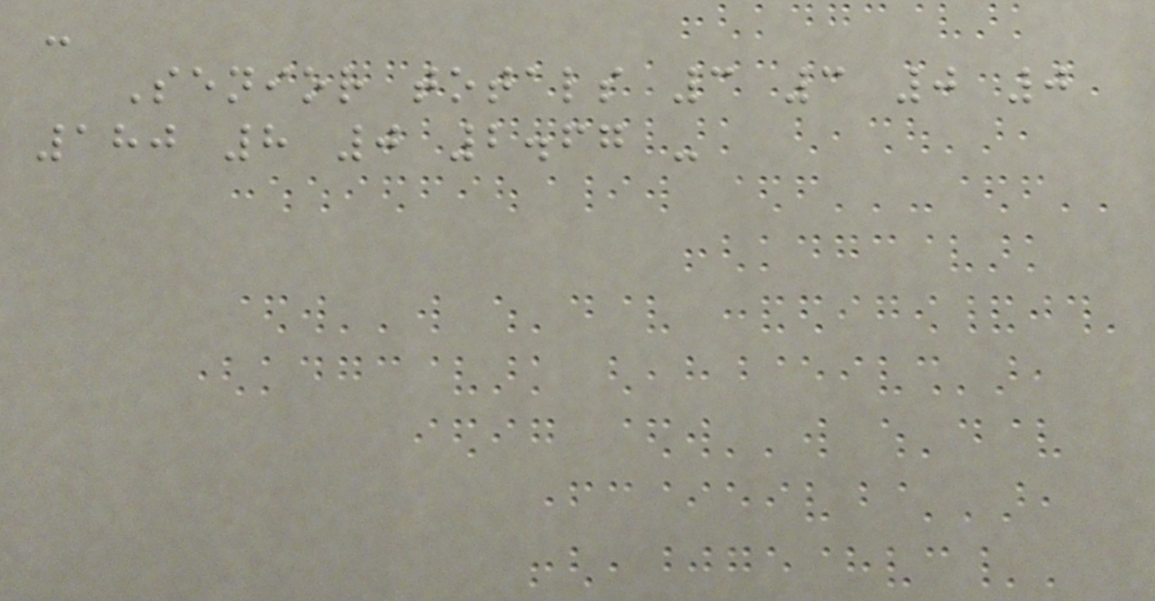-
Senior totals 3 3 0 0
180 8 0 2.67 -
